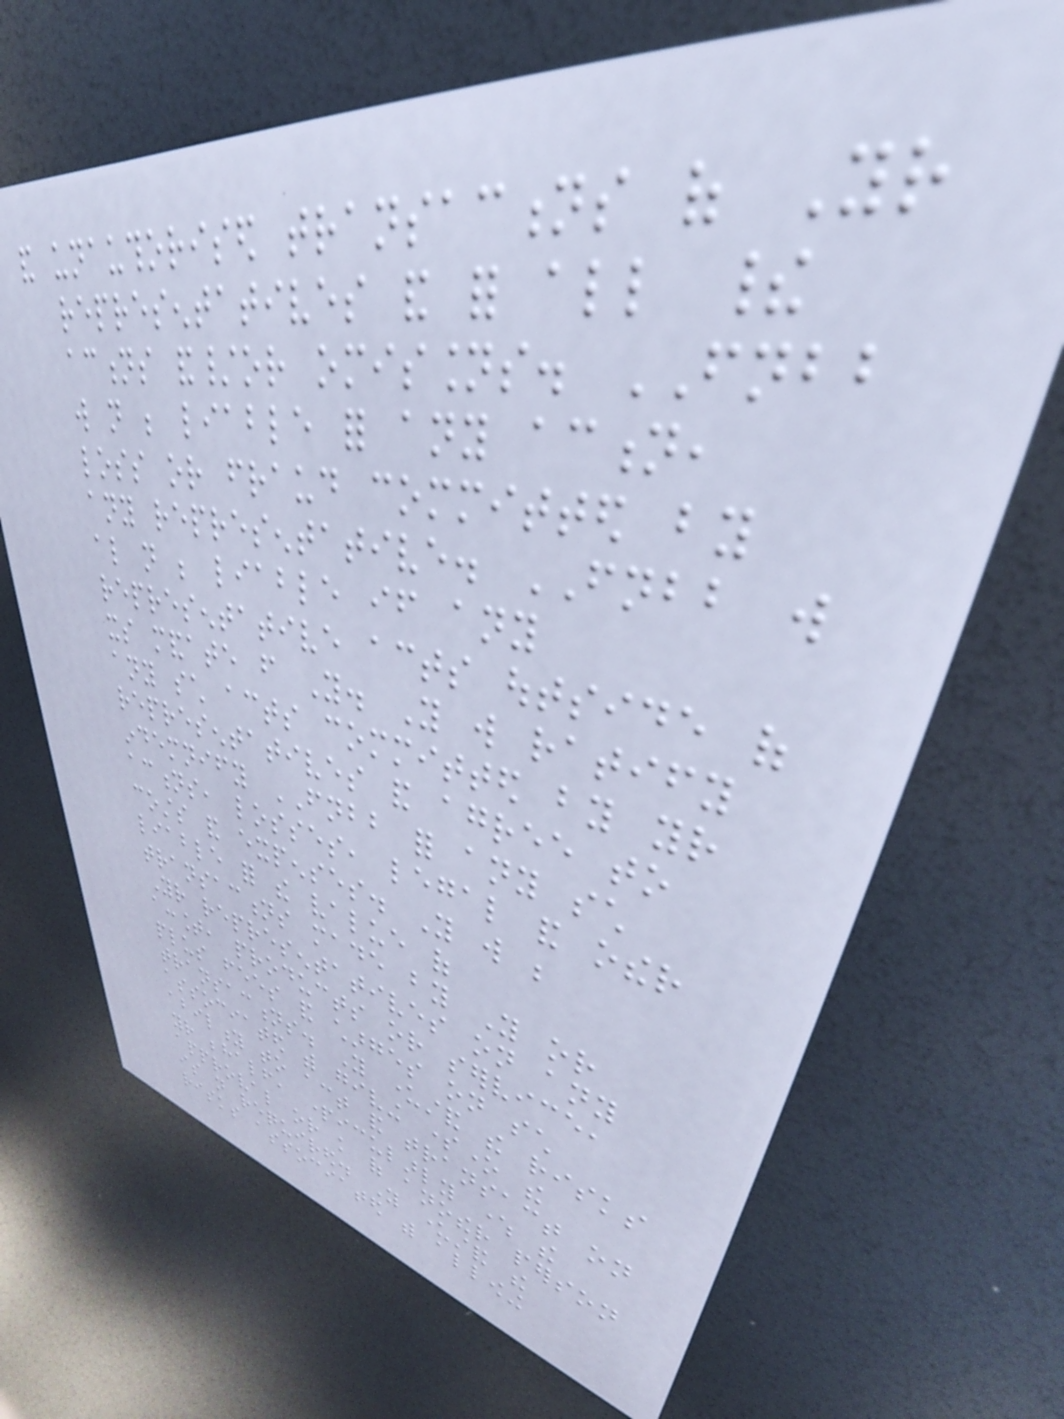and unauthorised transactions of Your
representatives and for all their
actions and/or omissions. FNBB
will not be liable for any action,
loss or fraud committed by
any representative. FNBB will
also not be liable if any
representative acts outside of
its mandate from You. You will ratify
any such acts committed by your
representatives and agree to
indemnify FNBB for any such
actions, losses, legal and other
costs and expenses. You will be
liable for the value of
transactions made by You or
Your representatives on any
account, products or service,
plus fees and charges on such
transactions. You understand the risks
associated with giving someone the
ability to act and transact on
your behalf, particularly where the
approval or knowledge of another person
is not required. You understand the
risks associated with allowing
